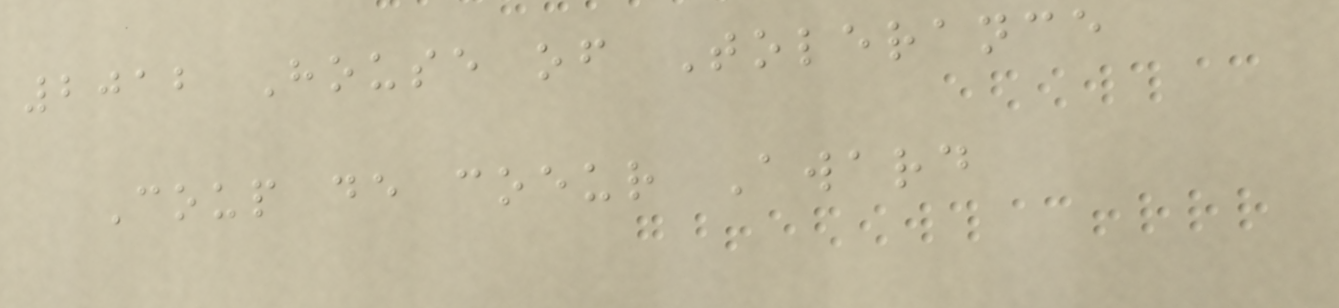2012 House of Tolerance
Coup de coeur Award
